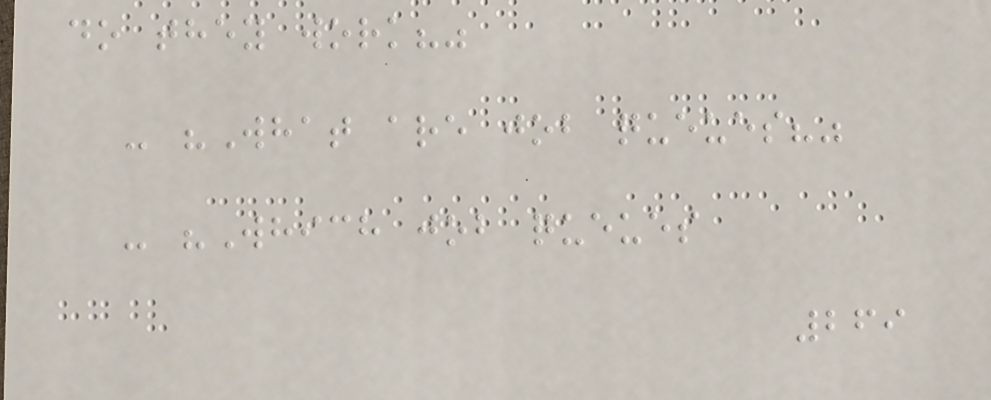do they work?"
- "What are job queues?"
- "Which job queues
269
